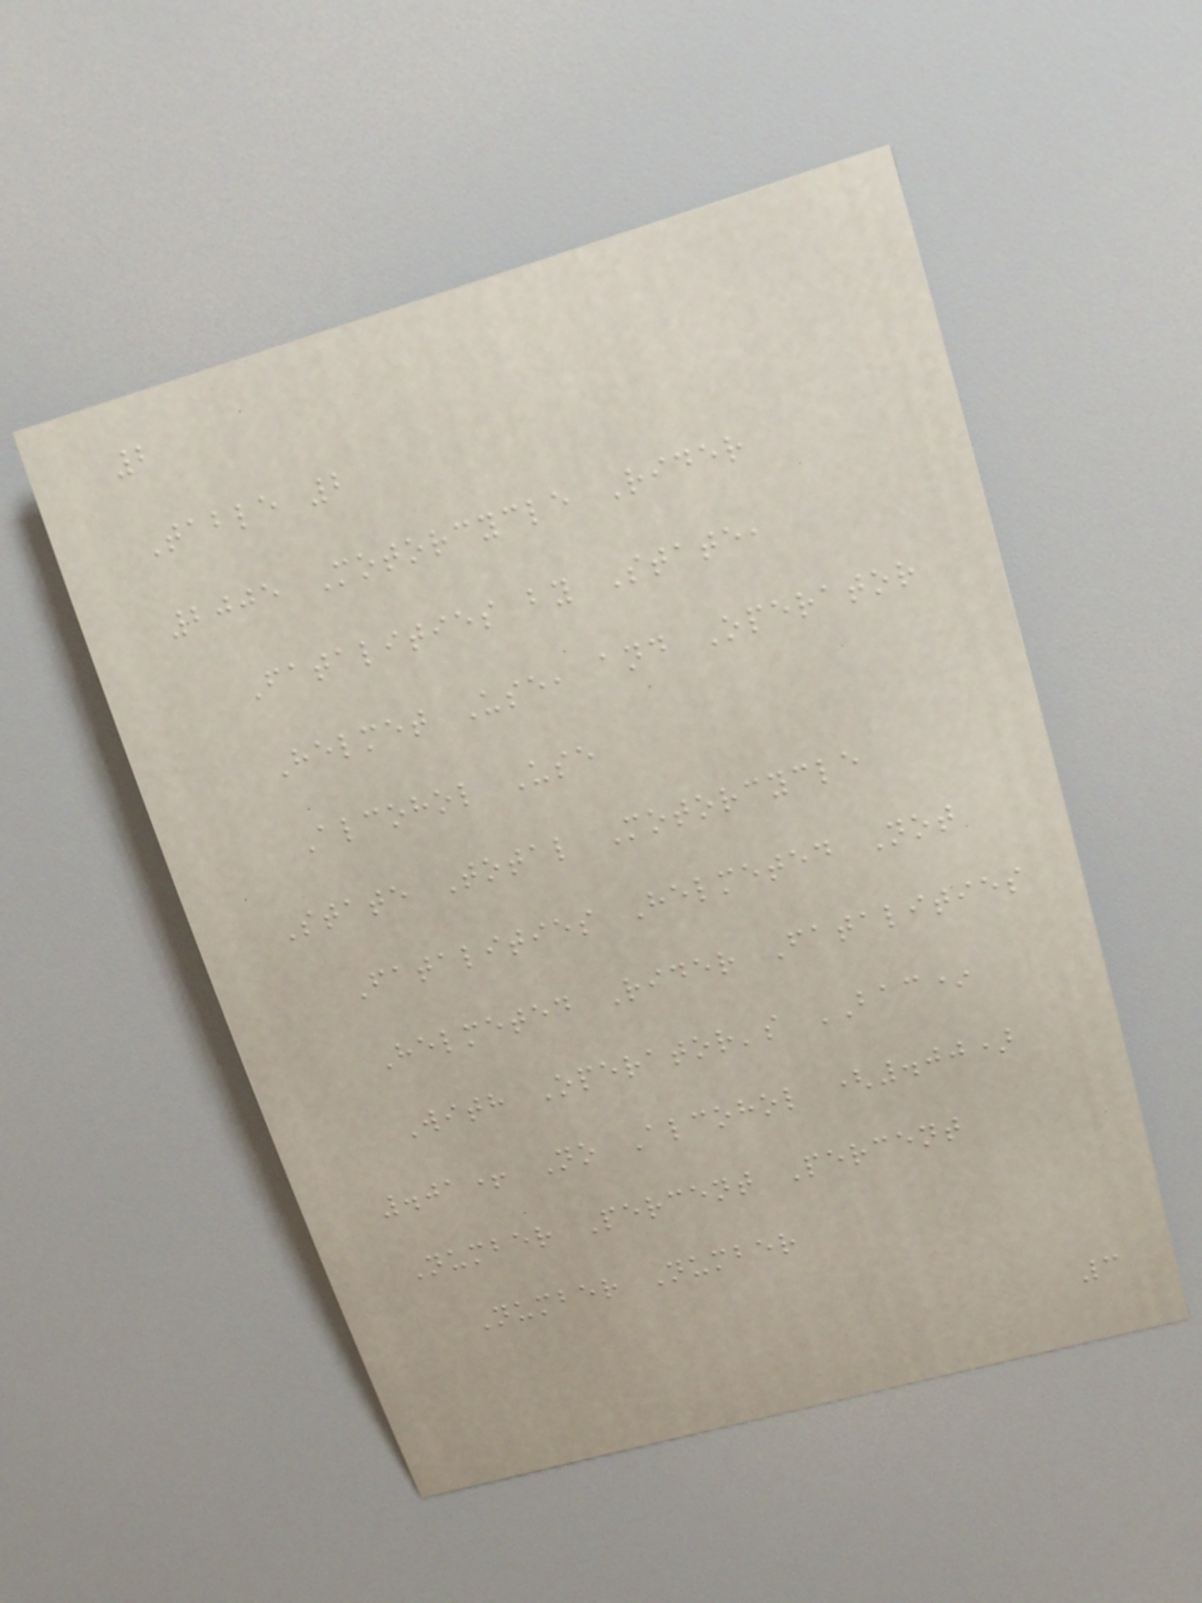2
Table 2
2005 Motorcycle Rider
Fatalities by State,
Helmet Use, and Operator
Alcohol Use
State Total Motorcycle
Fatalities Helmeted Not
Helmeted Rider Fatalities
With Operator's BAC*
.01+ No Alcohol (.00)
Number Percent Percent
Number Number
3
